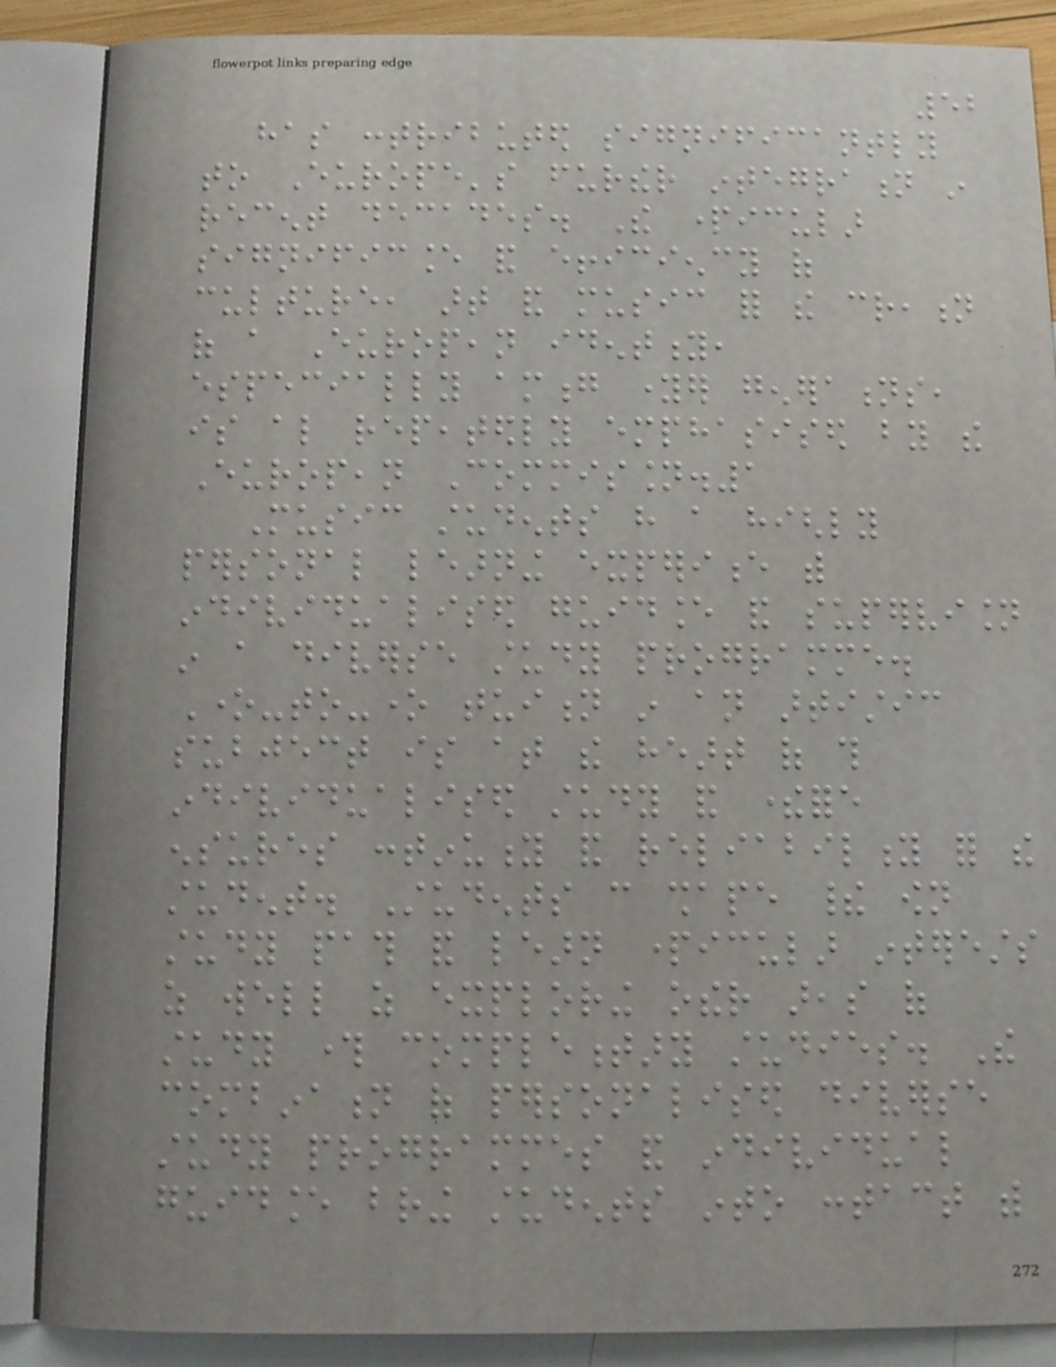52
has contributed significantly
to Europe's further integration in
recent decades. The particular
significance and efficiency of
culture, art and music for the creation
of a European identity,
especially among younger generations,
is also repeatedly emphasised by the
European Commission.1
Music students have a highly
personal learning experience with
individualised guidance and supervision
in a diverse study programme.
One-to-one tuition in an artistic
subject is at the heart of this
individualised study and therefore
ensures continuity and reliability for the
student. Students can shape their own
study path and learn particular interests
as well as exploring other areas of
study through complementary studies. The
combination of personalised diverse
study programmes and individual
guidance bring students into contact with
